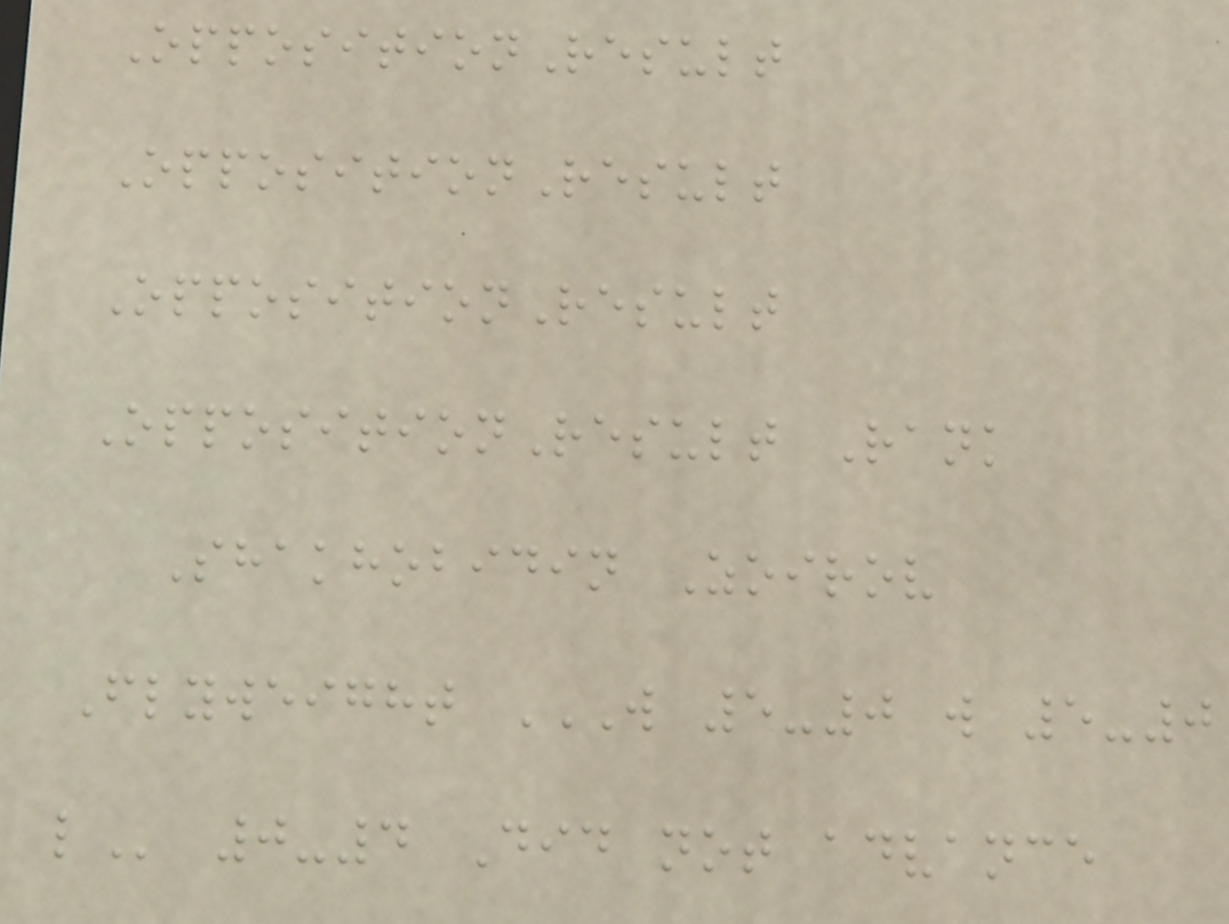OppositionResult
OppositionResult
OppositionResult
OppositionResult Rank
Shakhobidin Zoirov
Flyweight W 5-0 W 5-0
L 0-4 Did not advance
